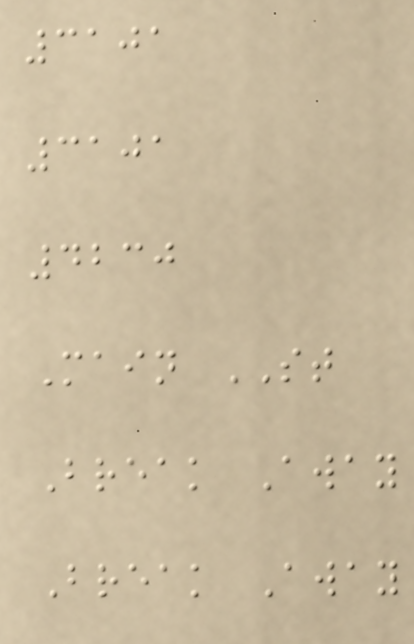3101
3101
4230
Main ST
Break Away
Break Away
